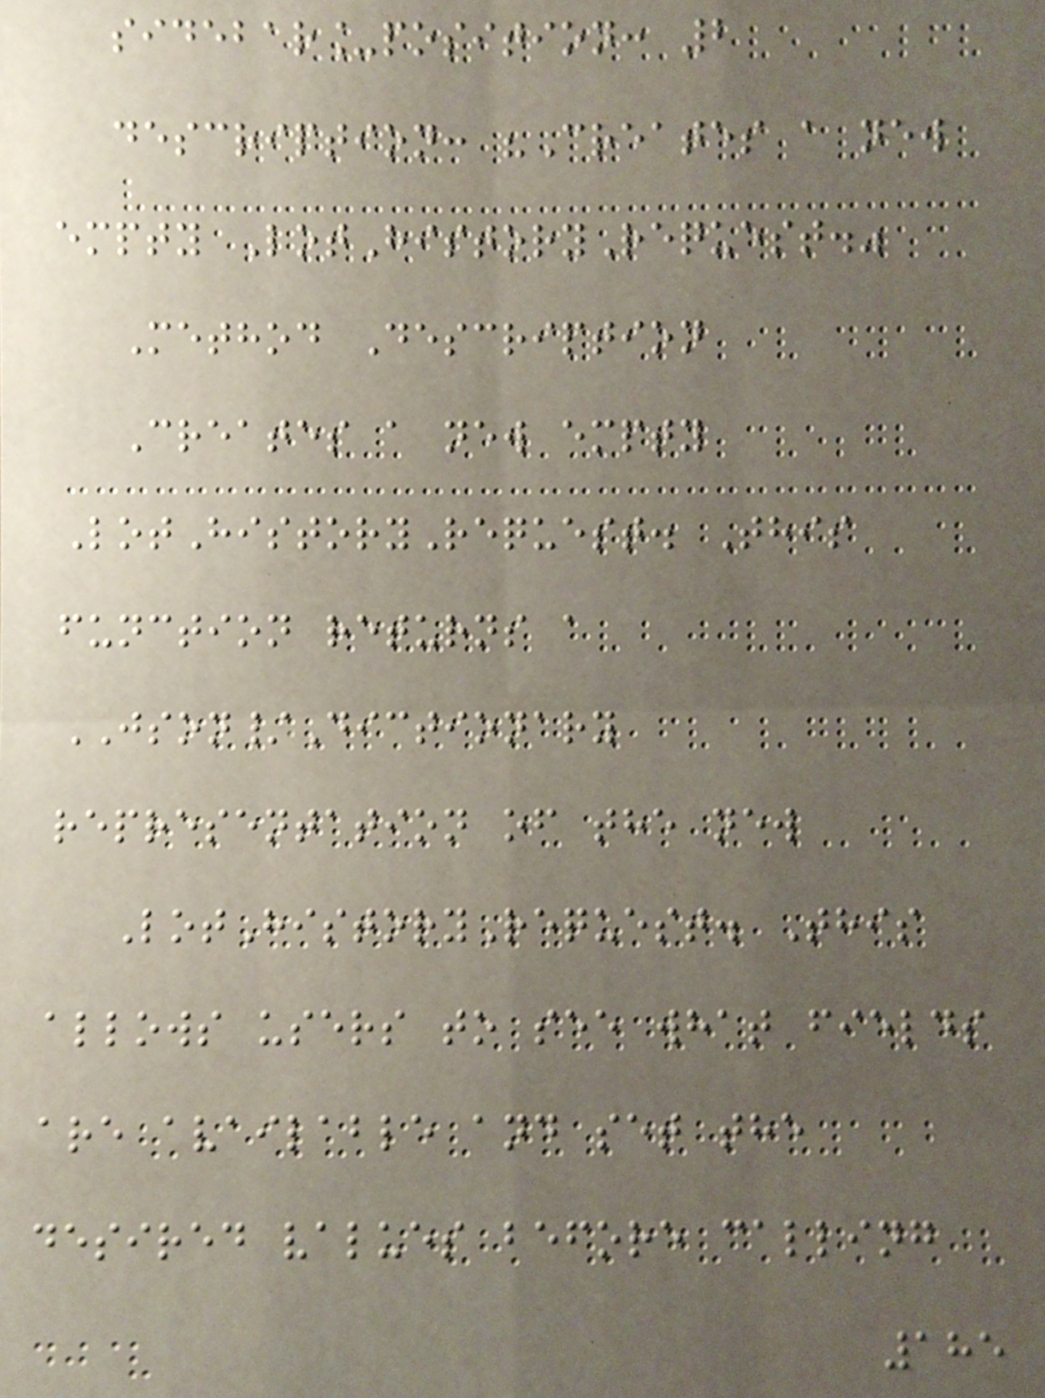sidebar_position: 2
description: "Creates a new
empty LotHistoryRequest."
Method Description
Creates a new empty
LotHistoryRequest. This
function returns a
JSON/Dictionary
representation of the new
LotHistoryRequest. This
allows users to see what fields
are available and set the
desired values before calling
185
